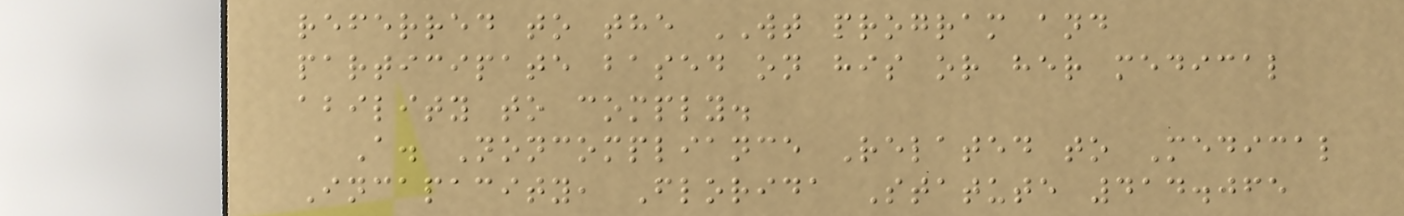referred to the WT program and
participate based on his or her medical
ability to comply.
A. Noncompliance Related to Medical
Incapacity, Florida Statute 414.065
